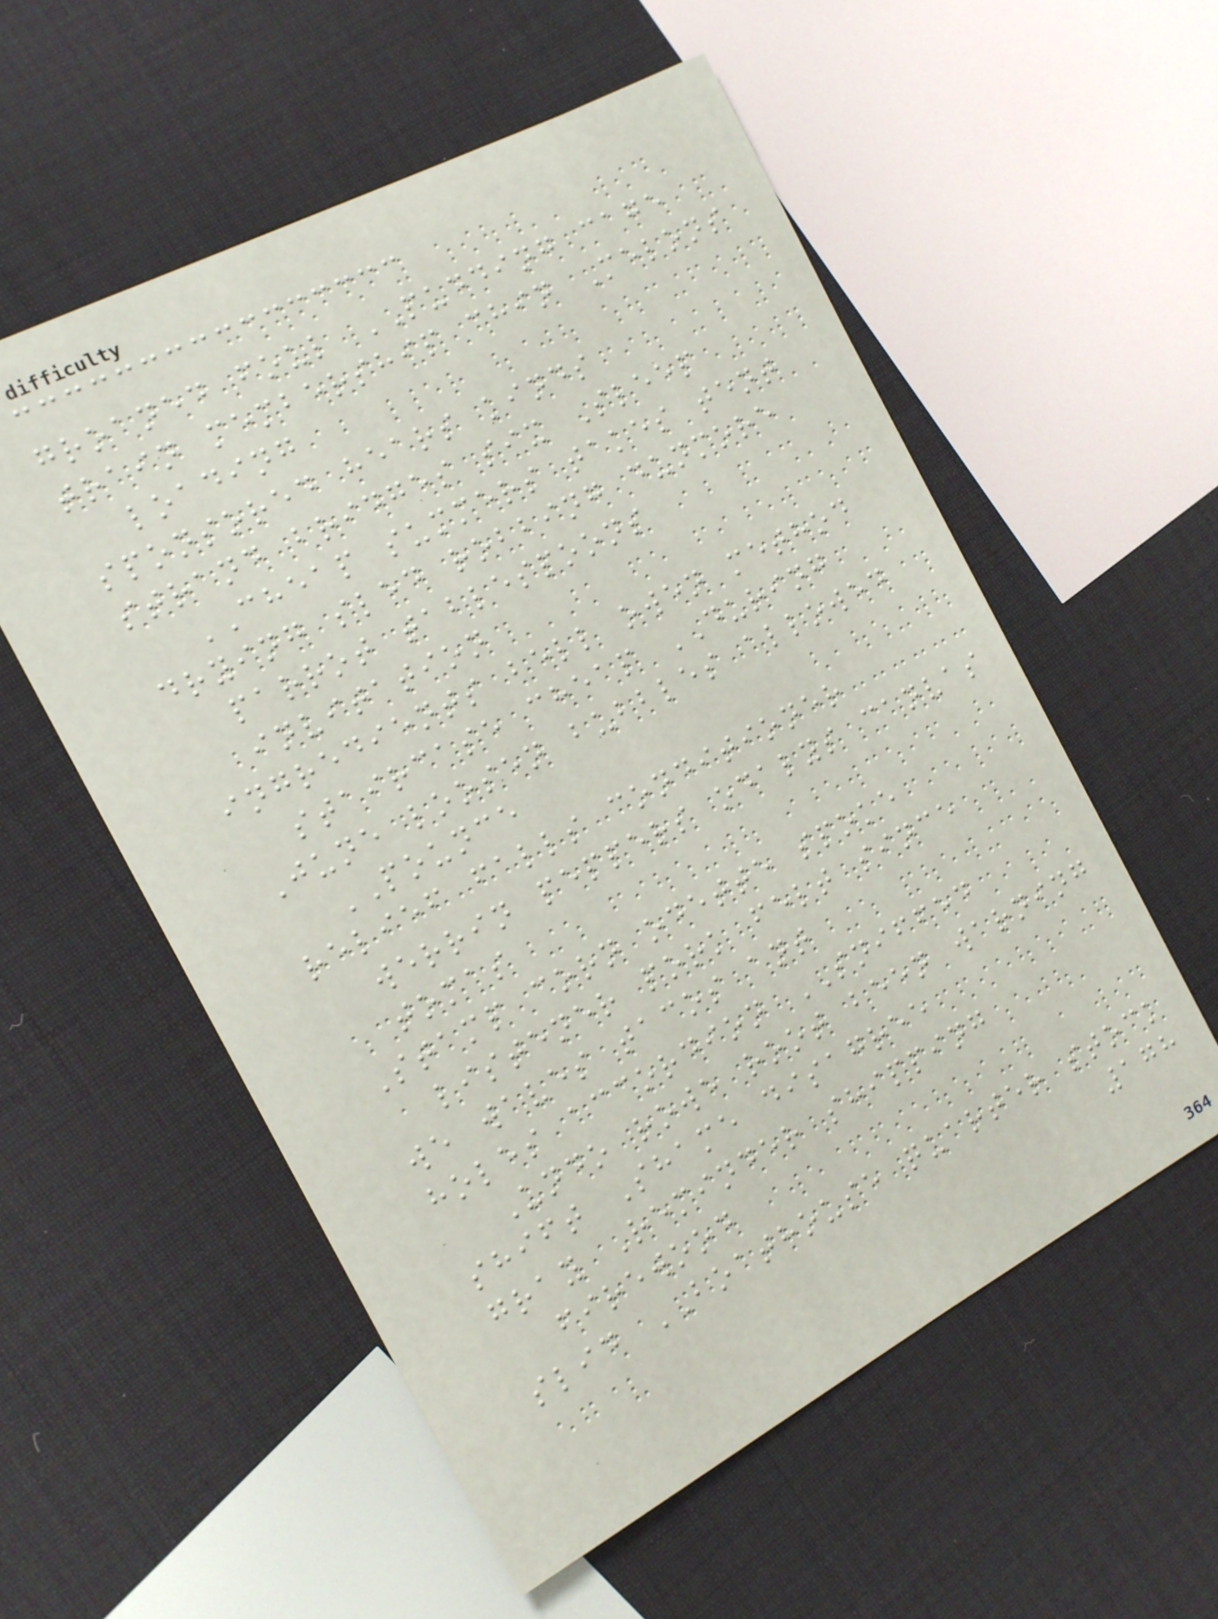groaned foul PUDDING cage
train membership chin Melons
loading
sponsored hears kinds
strand bridges six Sleep
CHEAP summers takes tent
drying sled robbing dunmore
parrot tablespoons
invitation
ingredients bell owen method
staircase cheap DURING
June loosen bubbles allowed
POUNCE
relief falls conditioner
werrin peppers odalys canvas
tomas
Stamp corn odette spoke
listener pork felt since
we waves tacos ant
holes accordion SNIFFED
Undo rowe root been warning
shift Shame disagree
gray Reminder shipping
firewood
slid BOATHOUSE quarter stock
178
